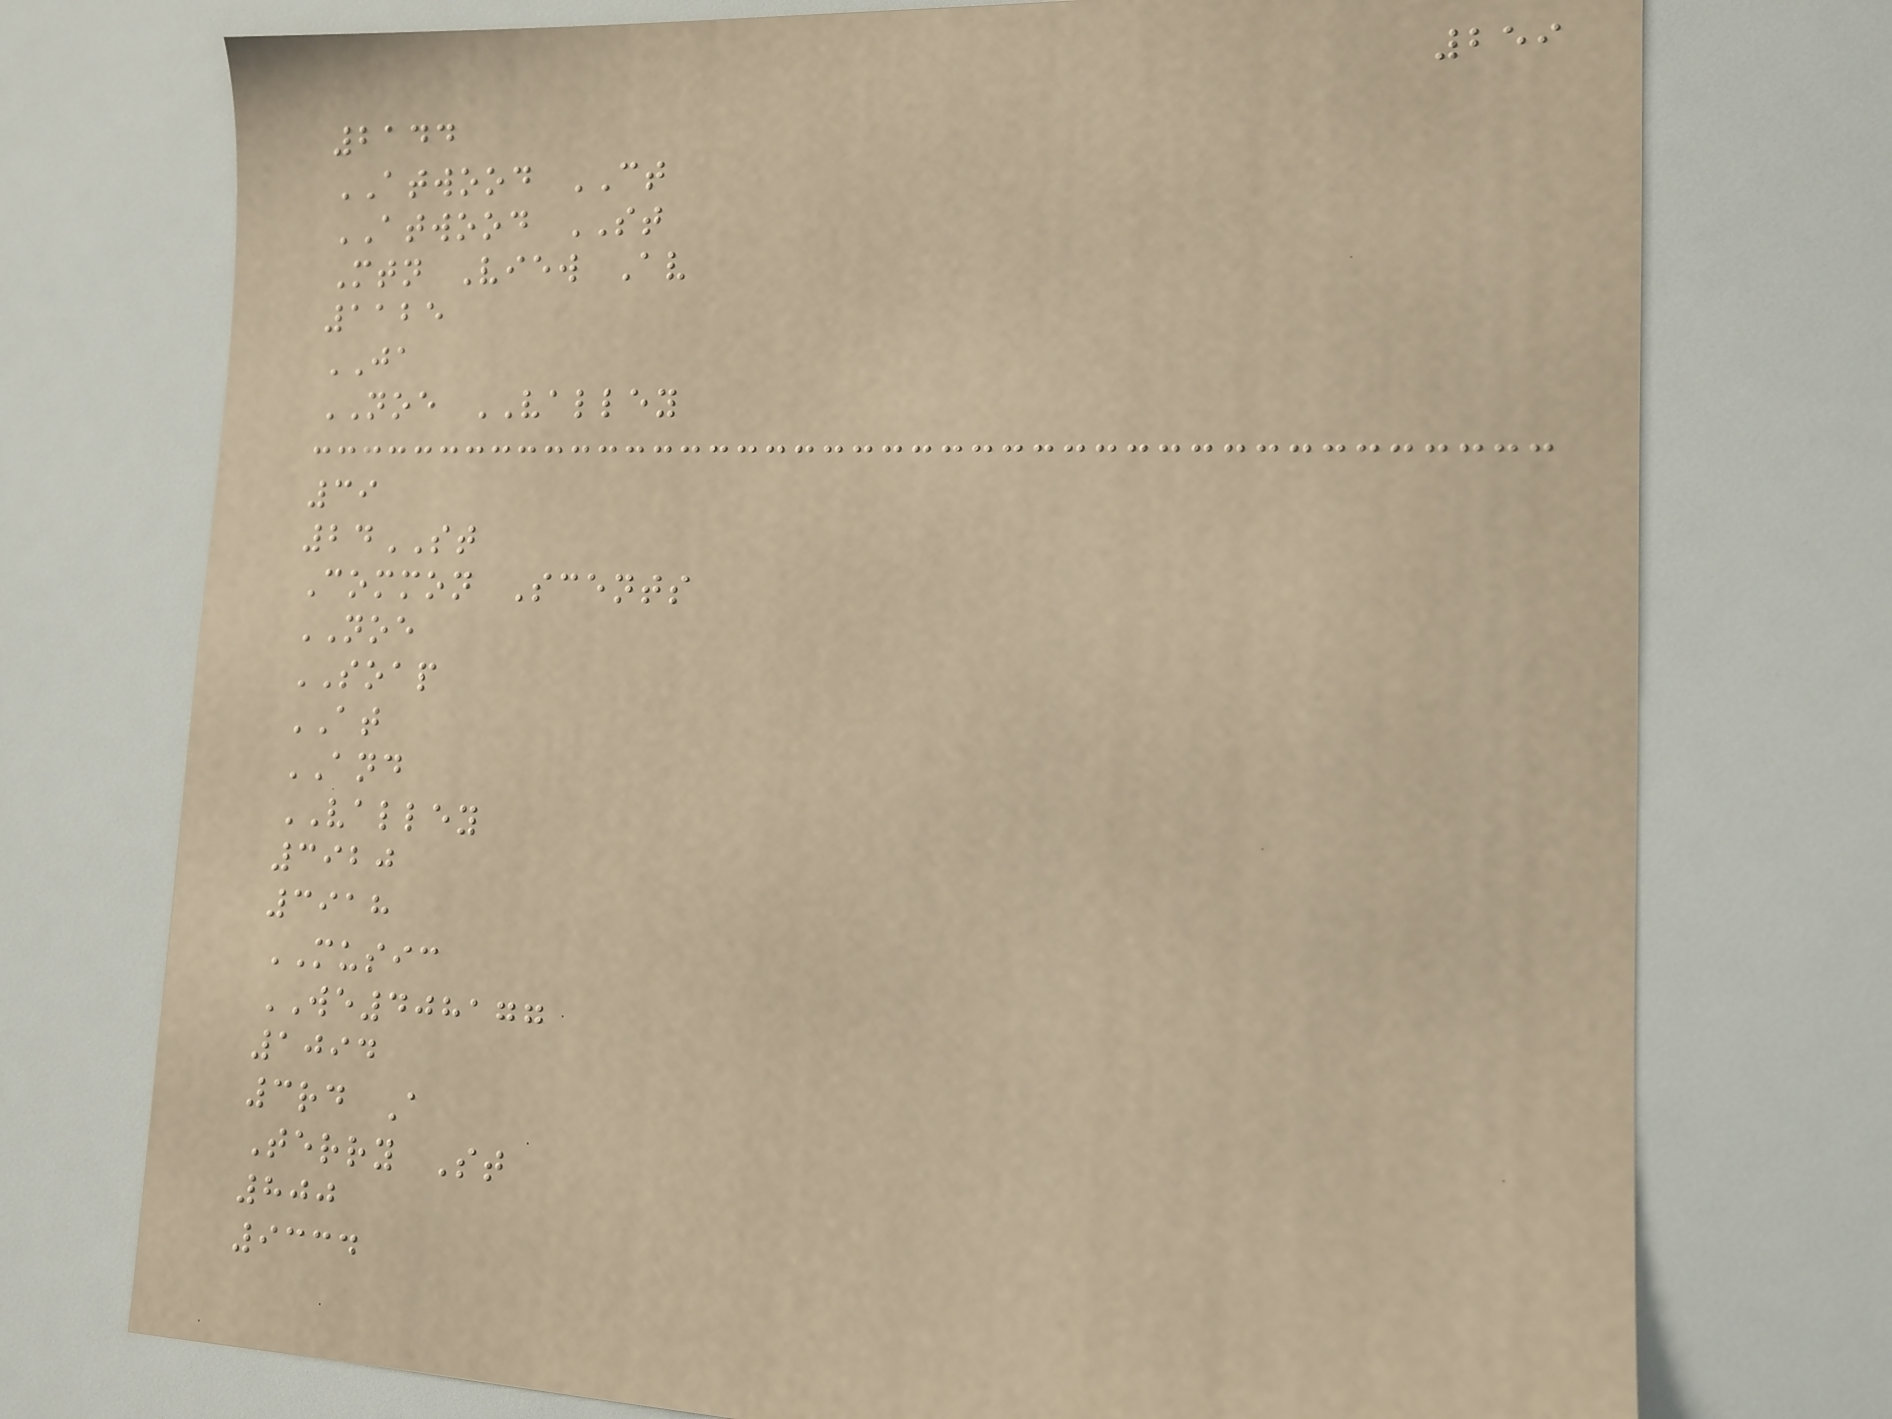259
2144
ATWOOD CT
ATWOOD ST
Mtn View Av
1125
JA
NOE VALLEY
39
24ST
Common Scents
NOE
SOAP
AT
AND
VALLEY
3920
3918
MUSIC
WE408177
1094
3rd A
Terry St
800
9334
